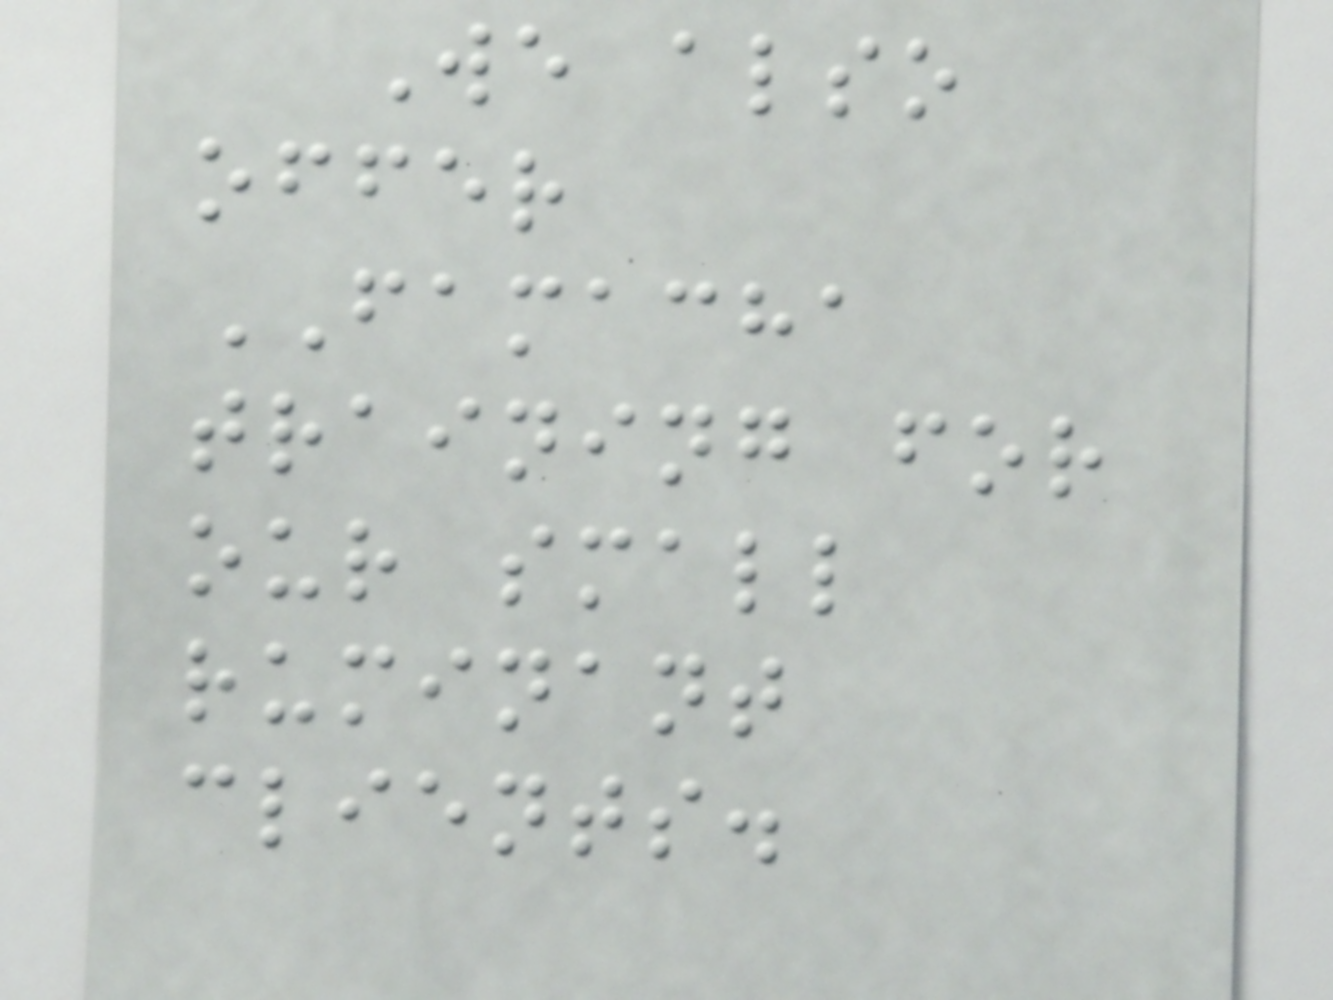We also
offer
FAMACHA
training for
our small
ruminant
clients.
